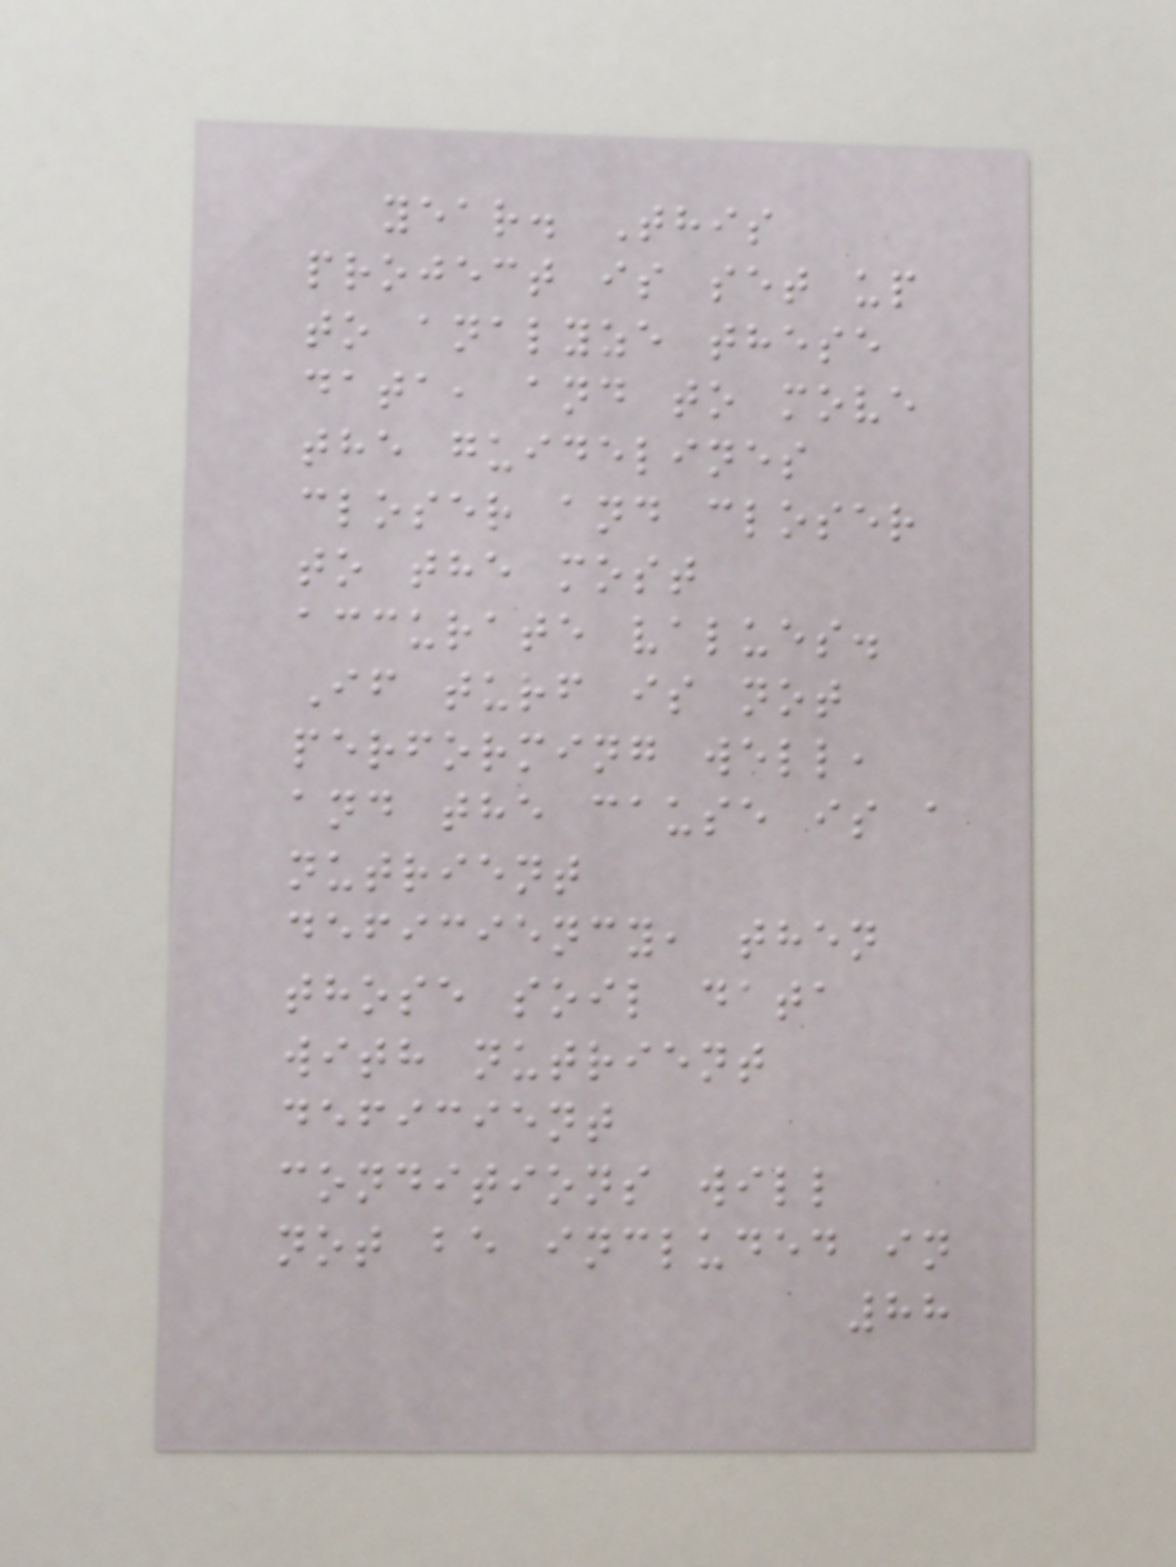year. This
project is set up
to analyze these
data, and to move
the guidelines
closer and closer
to the most
accurate values.
If turf is not
performing well,
and the cause is a
nutrient
deficiency, then
those soil data
with nutrient
deficient
conditions will
not be included in
88
